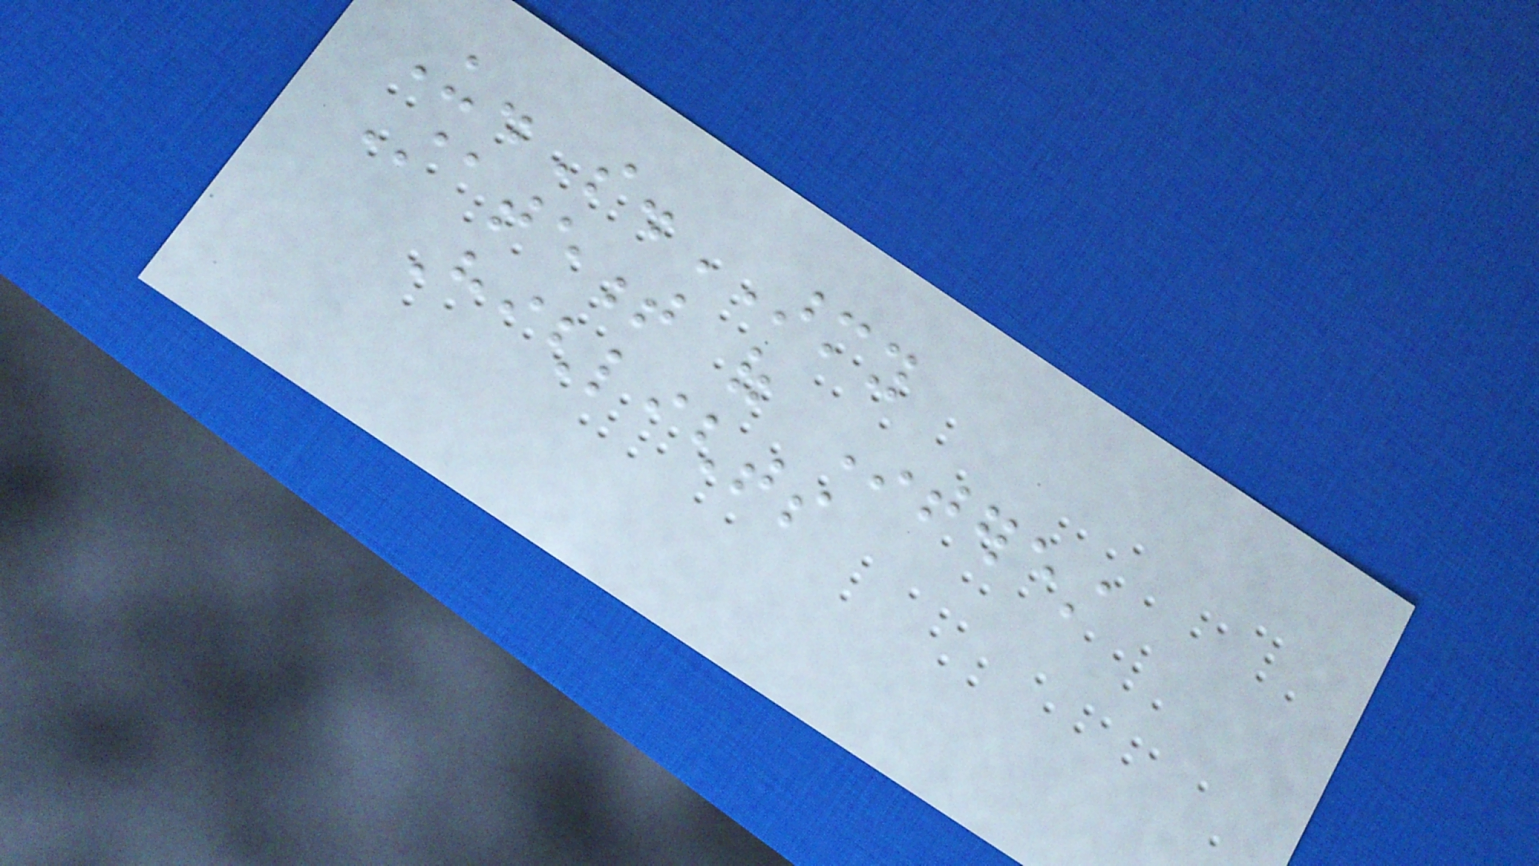U.S.ARMY
Statement of Interest
Highlights
